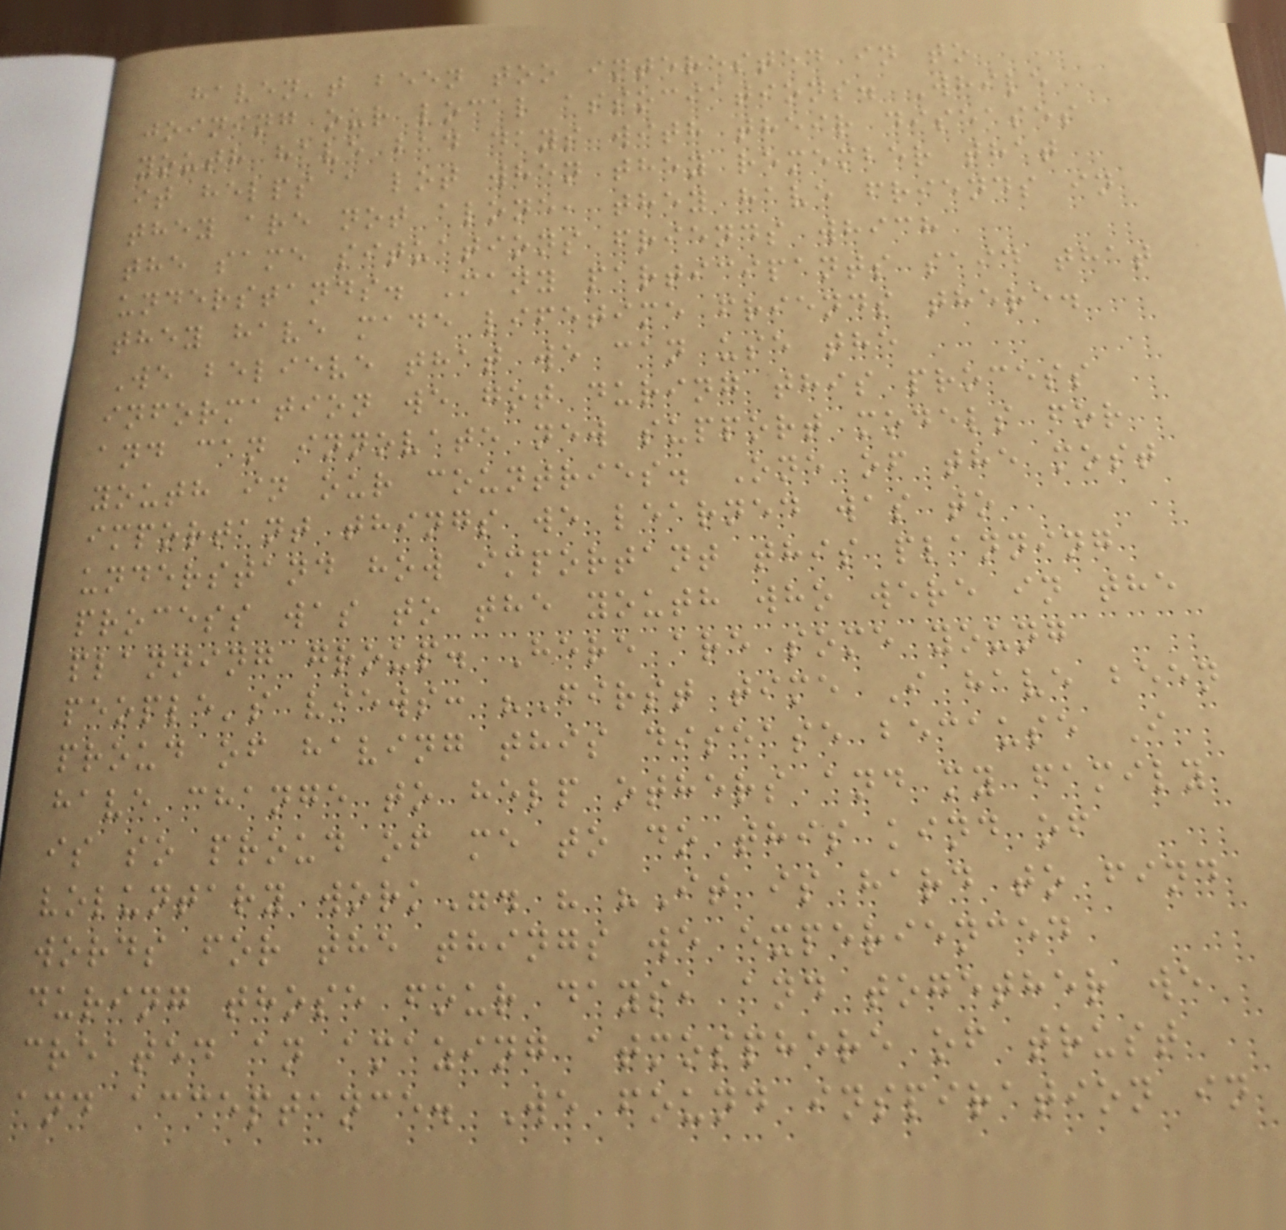haven't been too interested in to
joining our local associations. While
youth have bad days with their diseases
it helps a lot when they remember that
they are not alone, they have friends in
the same situations friends which
understands. Many participants said that
they have made lifetime friends there.
We believe that we can use the
information we got during this process
and can innovate new support models for
youth in our countries. One of the most
important things we learned was to
understand how important this planning
process was to the youth who were in the
planning group. Here are some young
people's views: "First time I have been
proud of having this disease because I
have change to help others and my family
is so proud of me to do this kind of
voluntary work". " "It is hard to find
words for the things we experienced
during those four days, and together we
created an amazing atmosphere of trust
and acceptance. We found inspiration in
